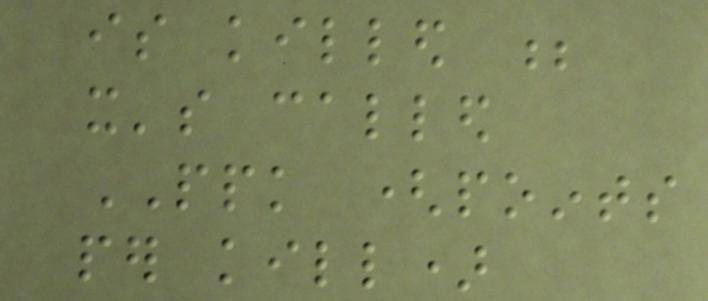is killed ;
it's called
PPK (points
per kill)
